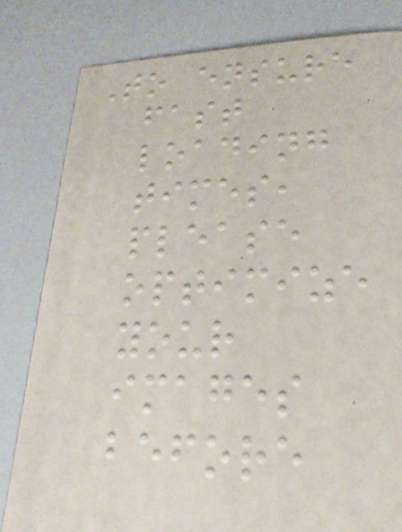To ensure
fast
loading
times,
please
optimize
your
images
before
